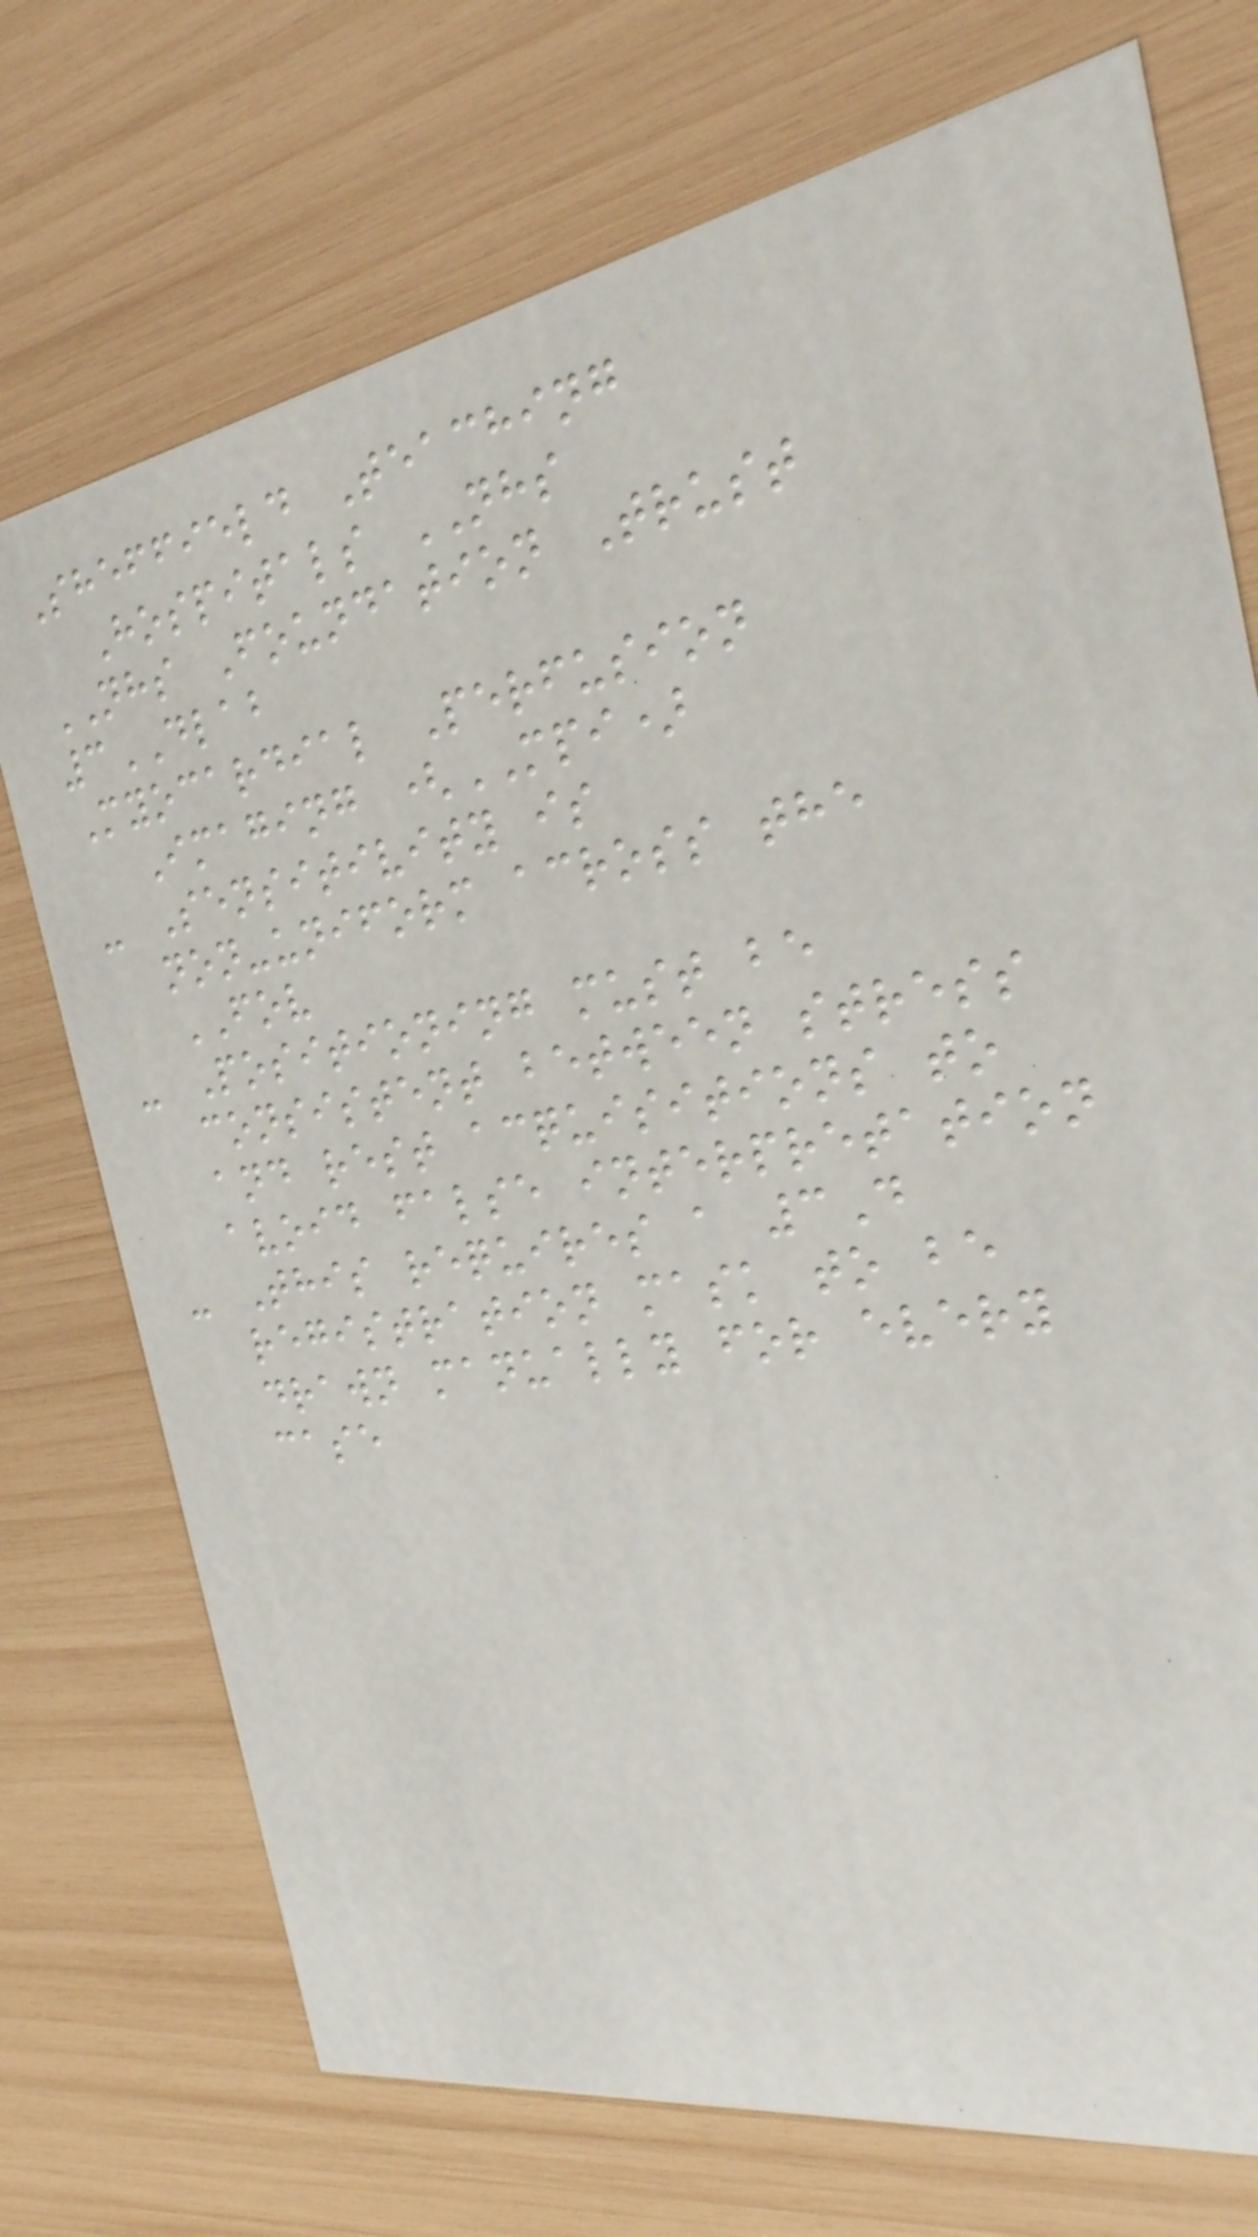Sheffield Teaching
Hospitals NHS
NHS Foundation Trust
3DLAB
Myocardial Perfusion
Imaging (MPI)
- Sensitivity is
non-uniform across the
FOV
- Positioning must be
consistent between stress
and rest acquisitions to
avoid false interpretation
- This requires a 3D
registration mask to be
drawn manually for every
case
